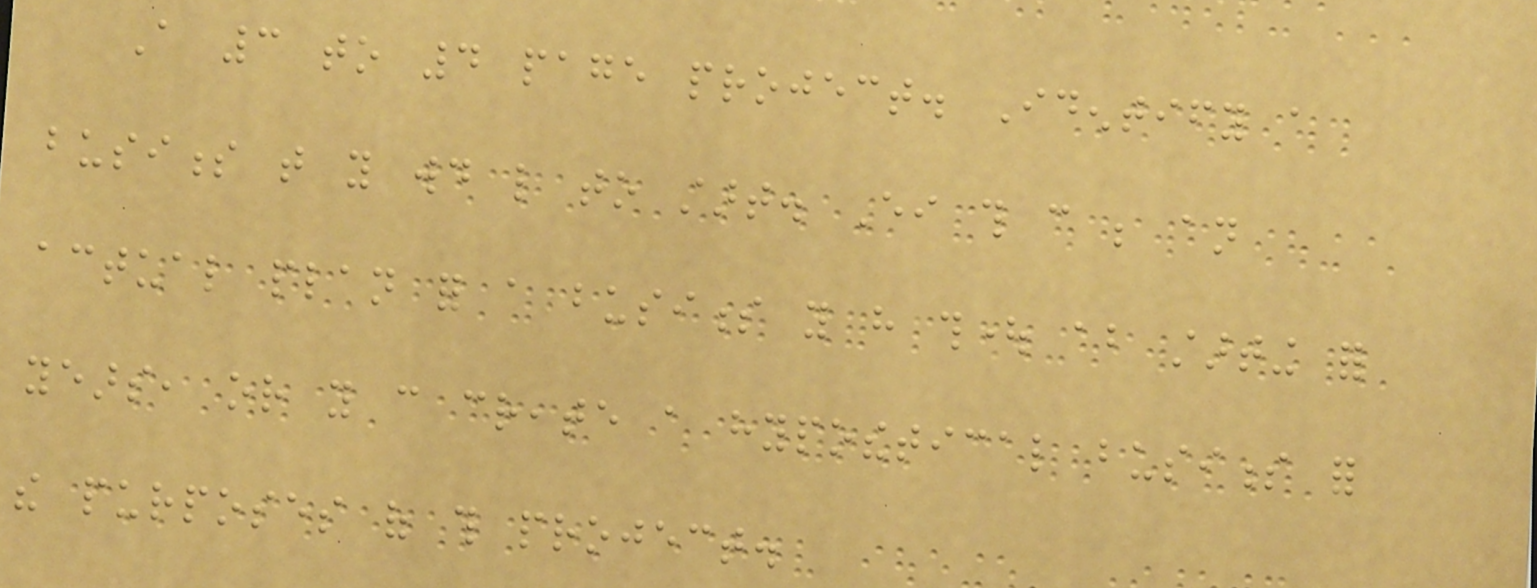A 3 to 4 page project. Identify a
business that you would like to start. Either this can be an
actual plan for a business you have thought about starting for
years, or you can create a hypothetical business for
the purposes of this project.
